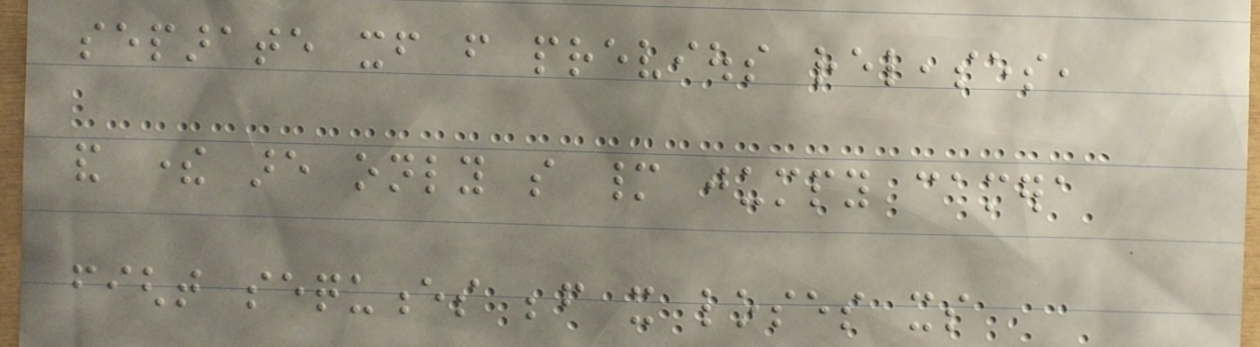separate itself from previous releases,
and there are only so many jumpy camera
fight sequences before it loses its
